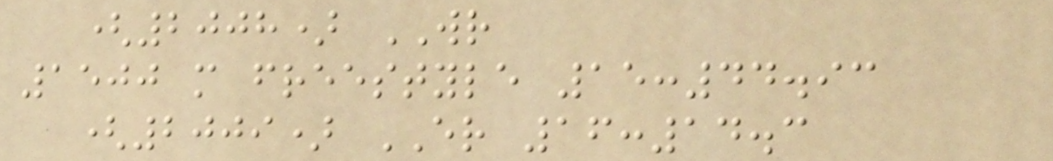(2008) WR
1500 m freestyle 15:44.93
(2009) ER 16:14.3
